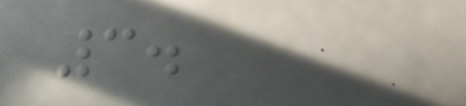3.
